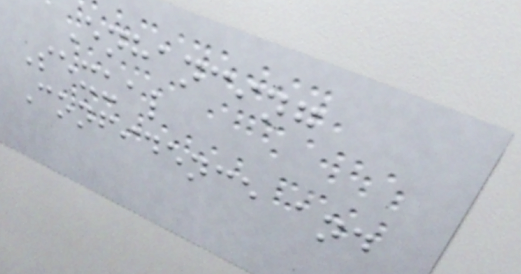Enhancing
Sexual
Confidence and
